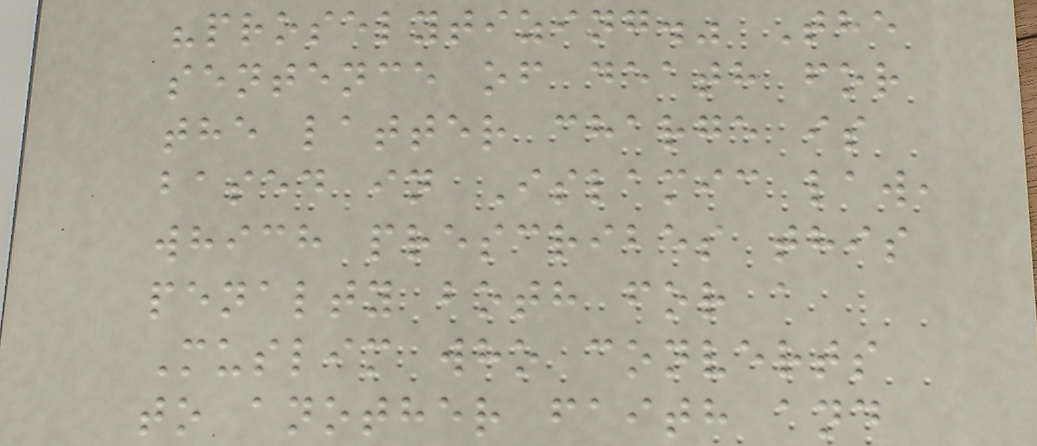"proselytizing." The
sentence of death for
the latter charge is
based in Islamic law,
which prescribes this
penalty both for a
Muslim who converts
to another faith and
